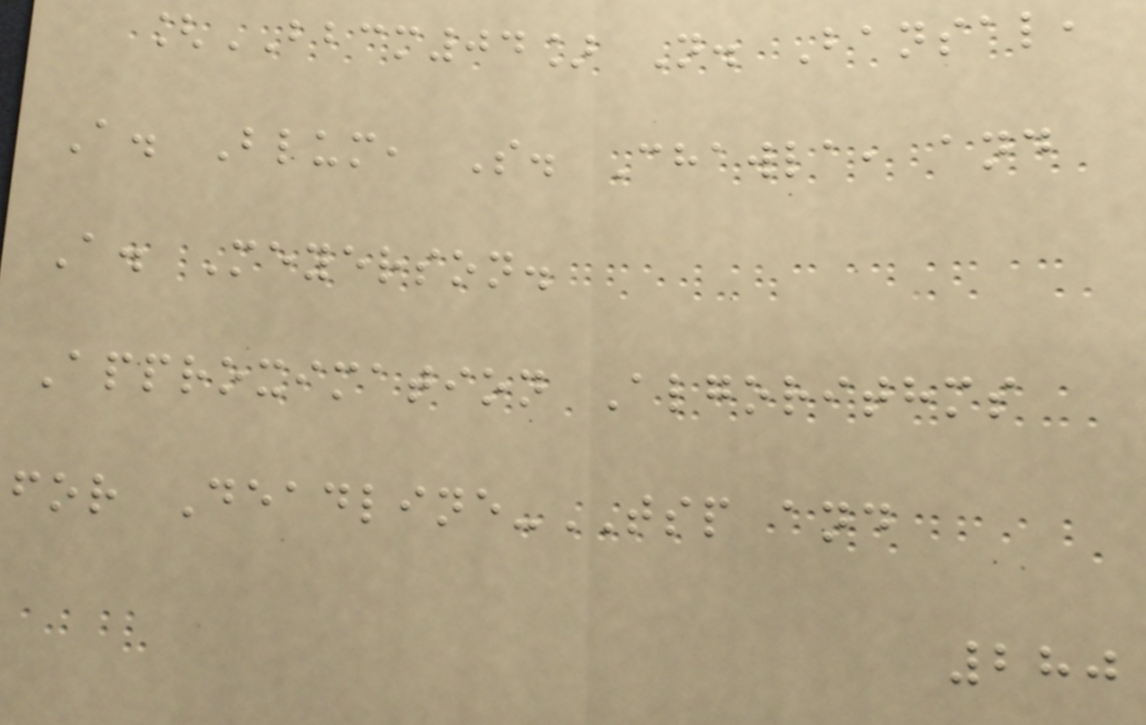[BBCM04] N. Bansal,
A. Blum, S. Chawla, and
A. Meyerson.
Approximation Algorithms
for Deadline-TSP and
280
